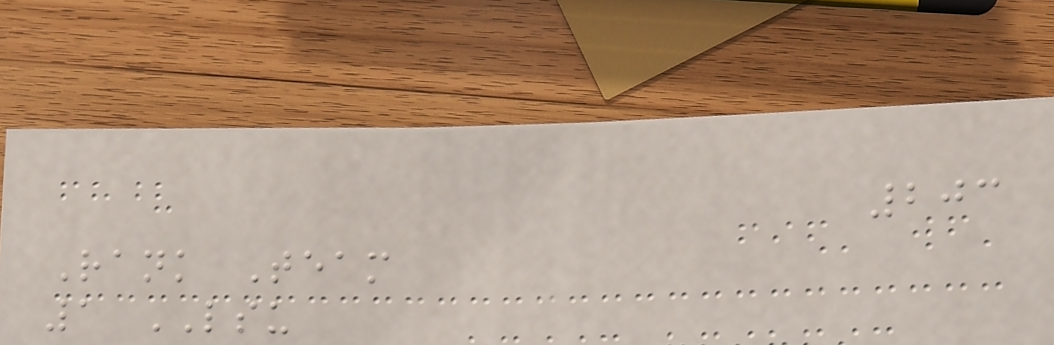203
Rank Team
1 LSU
